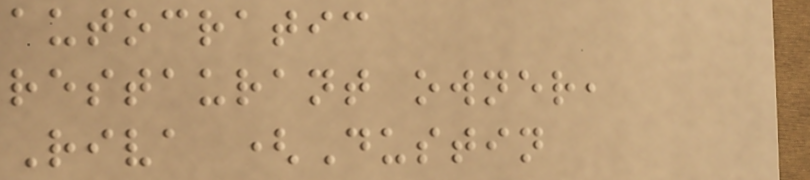autocratic
restaurant owner,
Riva (Dustin
